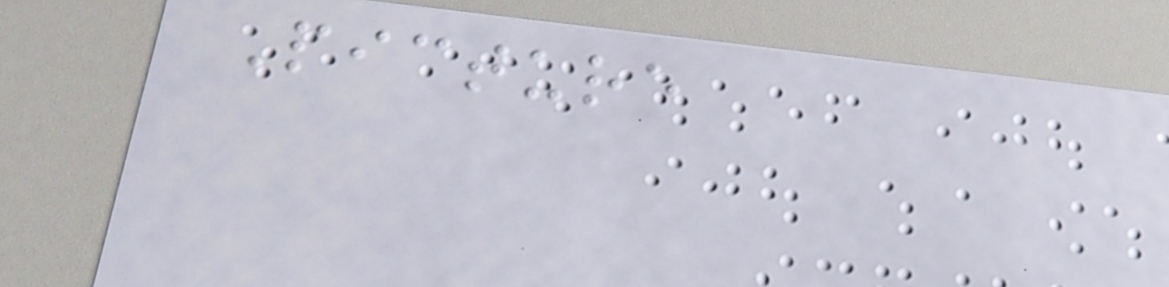Picture
